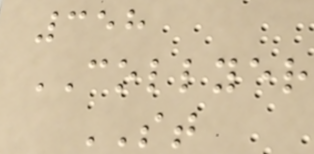358
COLLYER
ST
